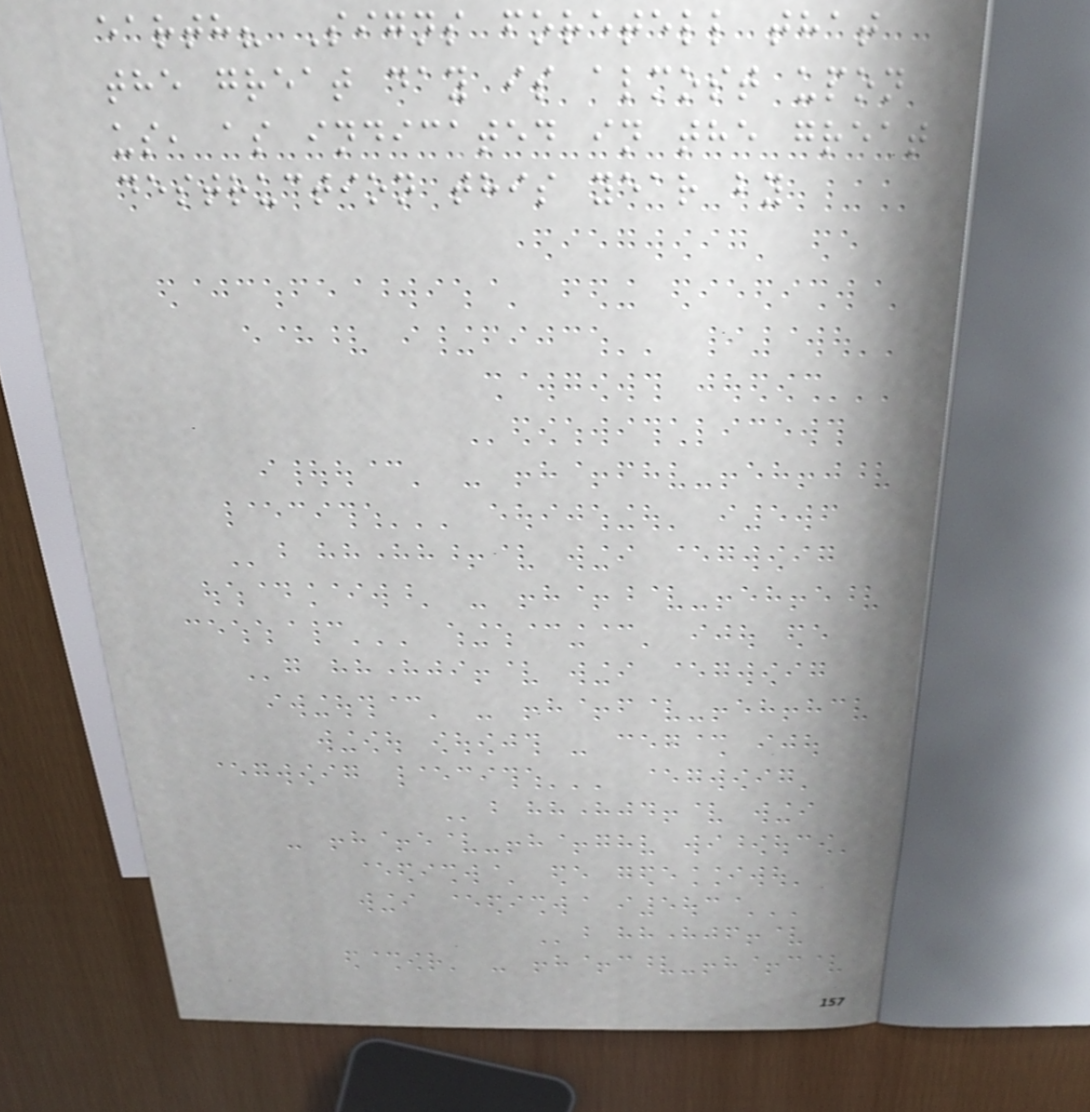earth? Signs foretell that
the great day is almost upon
us, as indicated in the great
destruction this year by
